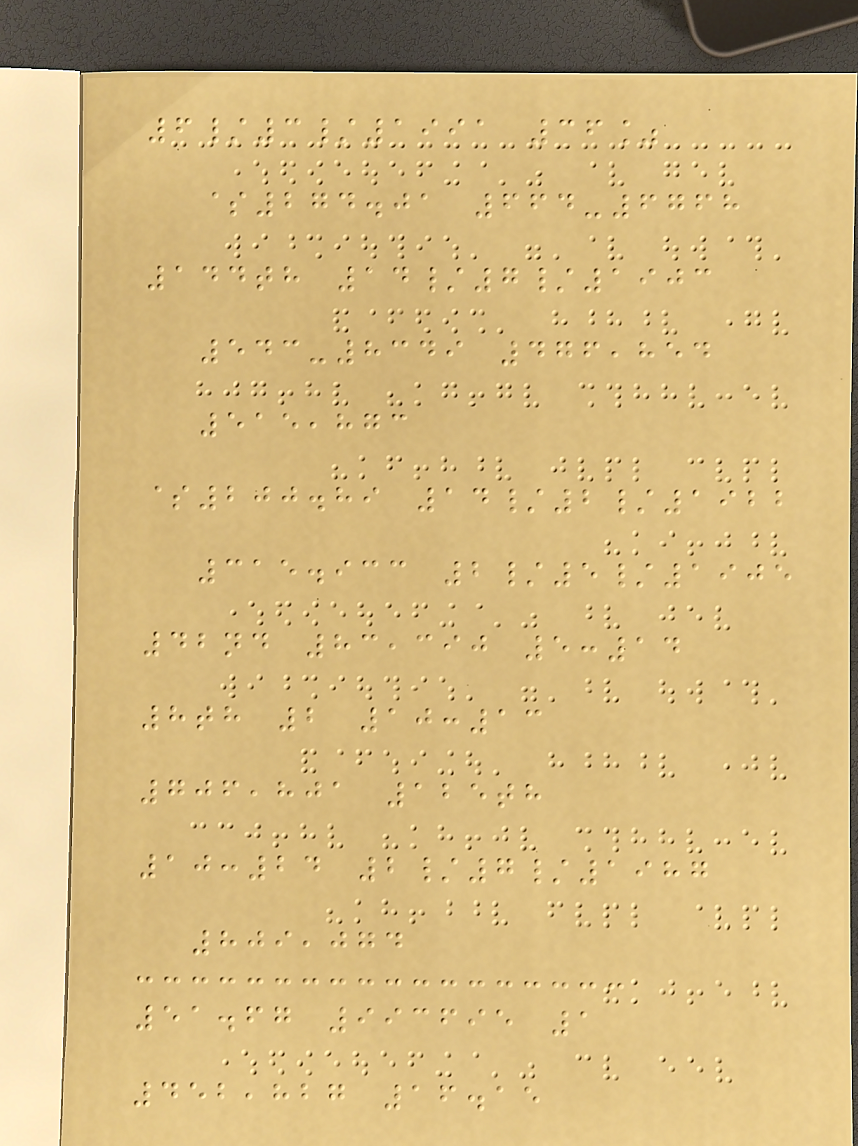6/3/1991 36%
$274.01 664-6768
144th 14/7/1903
543-8349 476,854
515,873
$200.89 14/2/1922
315.933 2/5/1905
42nd 83,390 5:14
8th 2 10:13
706,801 125th
10:24 2/7/1987
809,074
51.67 993695 1
452,827 16.15
